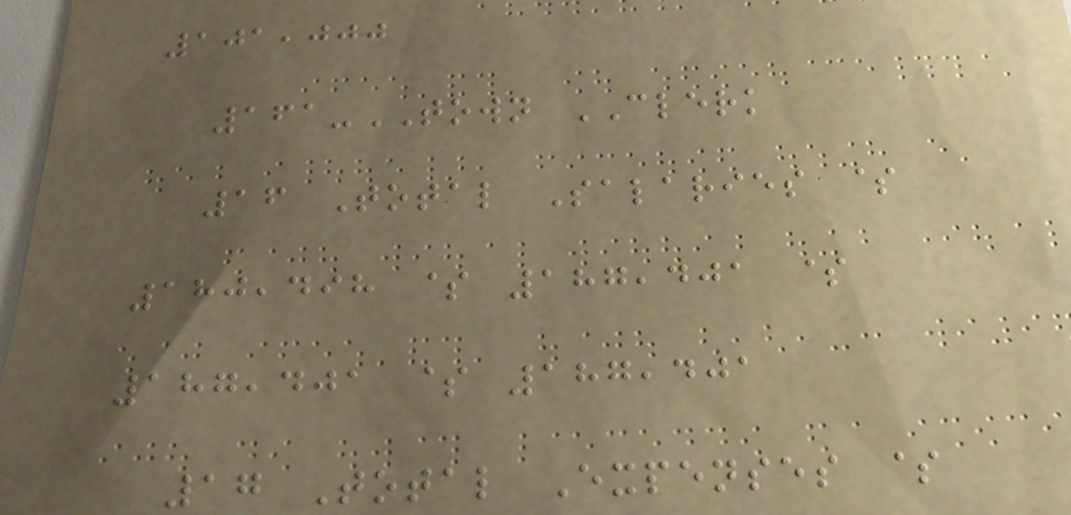101,000
161-TOWN CLERK
16 Total Salaries $
180,498 $ 187,401 $
187,401 $ 187,401
17 Total Expenses $
